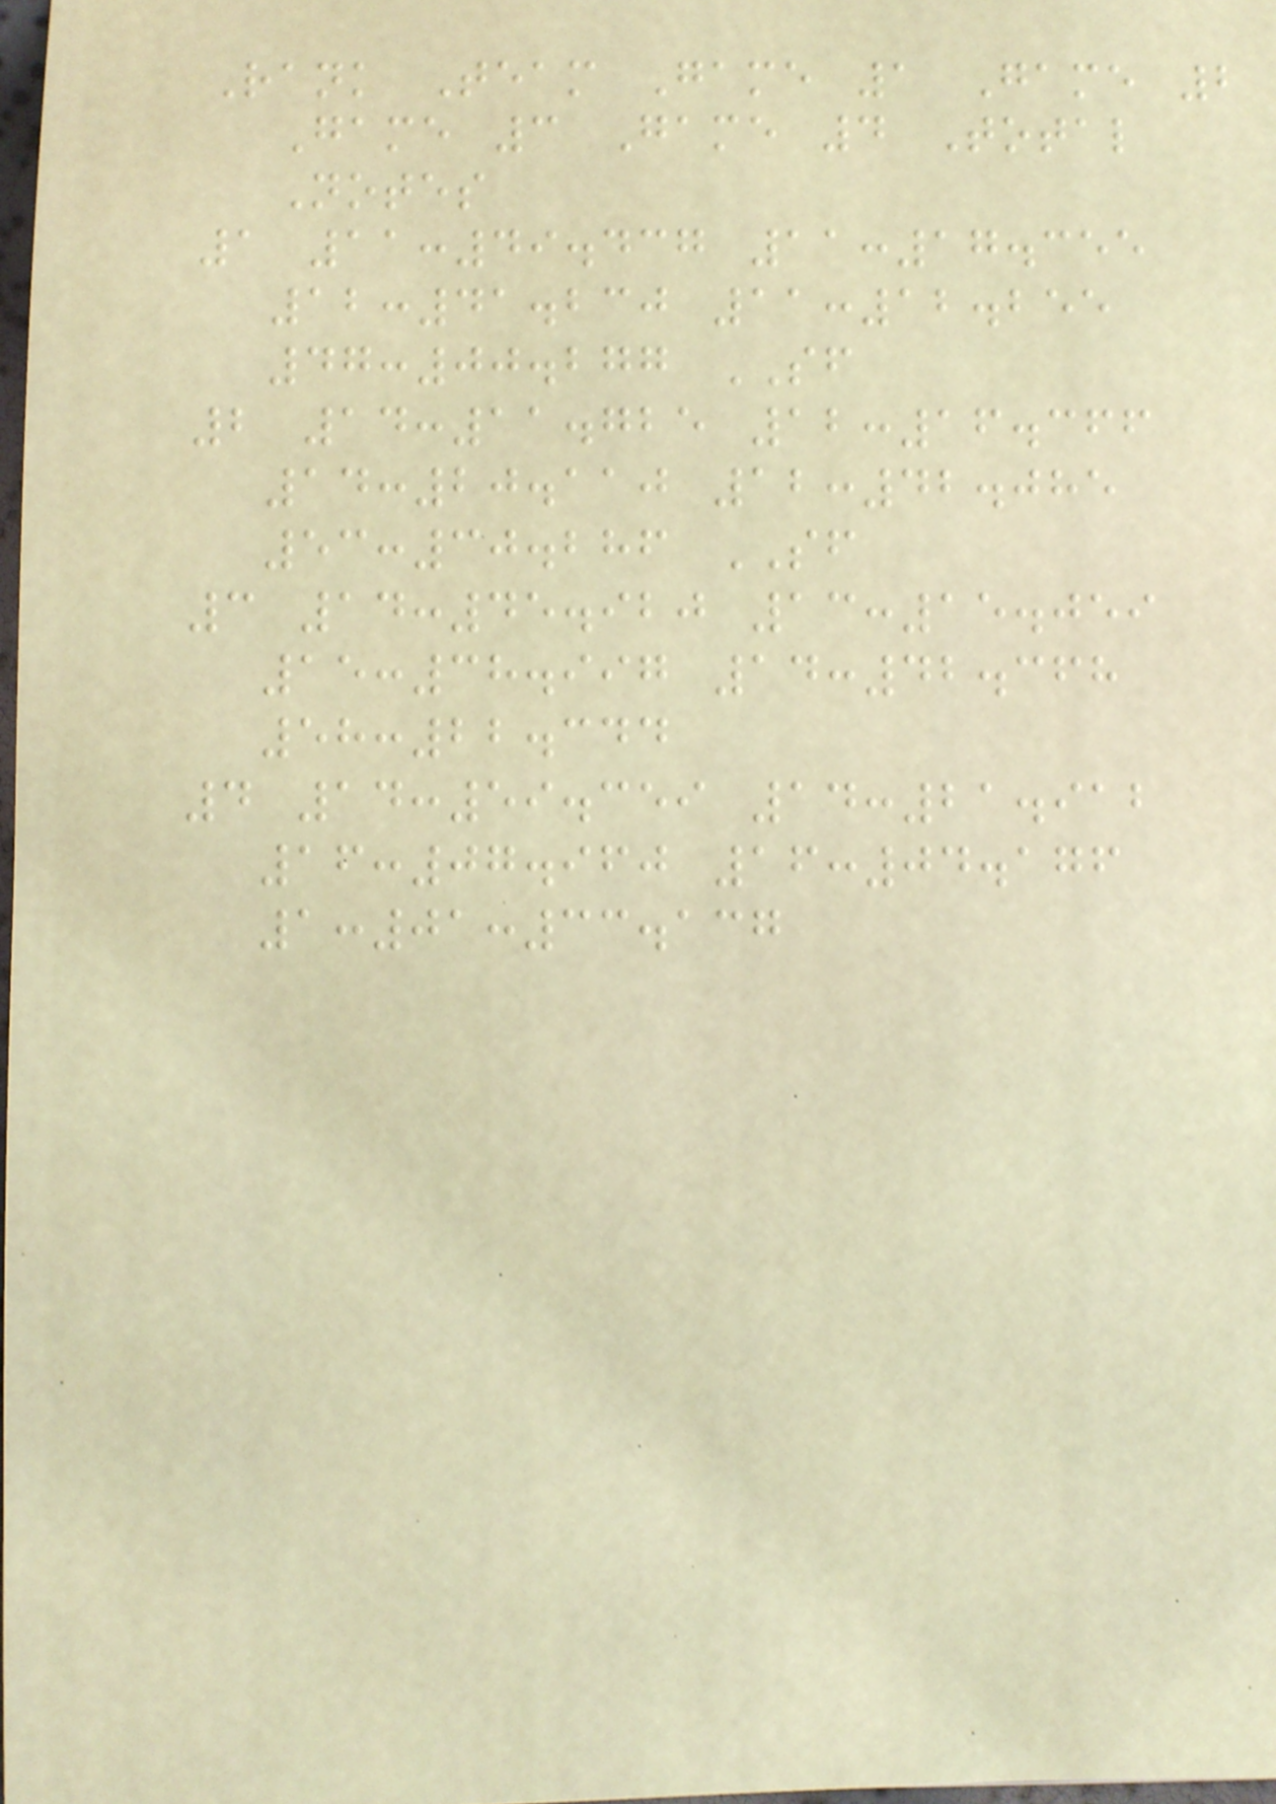Rank Team Game 1 Game 2
Game 3 Game 4 Total
Notes
1 11:49.437 11:17.355
12:41.230 11:12.255
47:00.277 SF
2 14:11.725 12:16.366
14:20.110 12:42.085
53:30.286 SF
3 14:45.920 13:15.059
15:38.997 14:42.368
58:22.344
4 14:59.359 14:21.912
16:07.960 16:04.176
1:01:33.137
